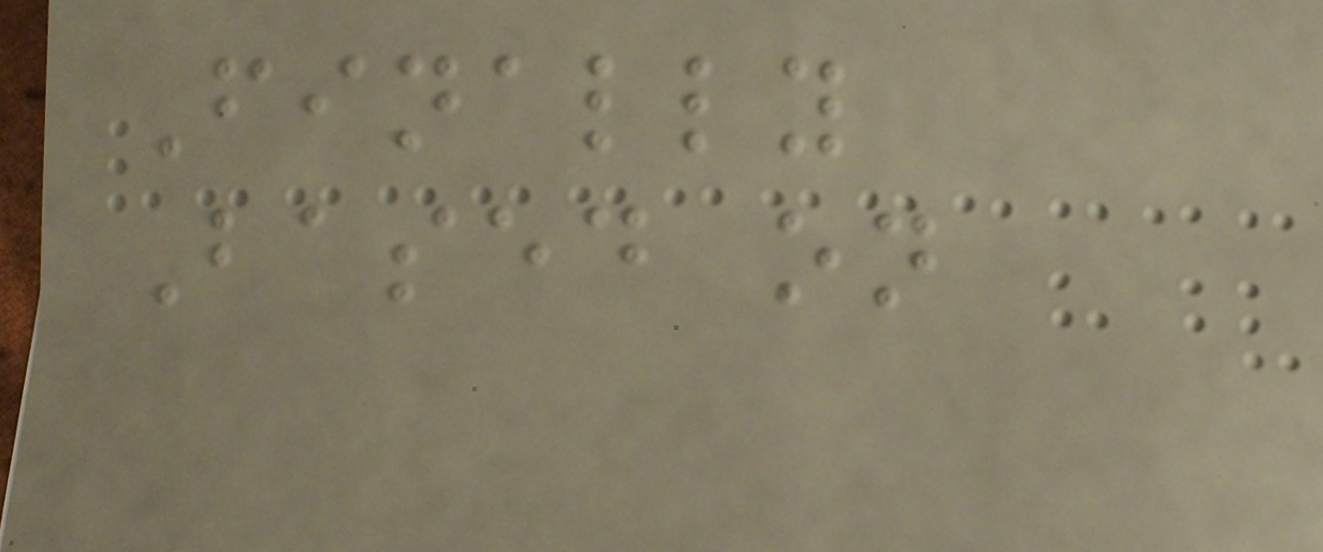Finally
Based on
